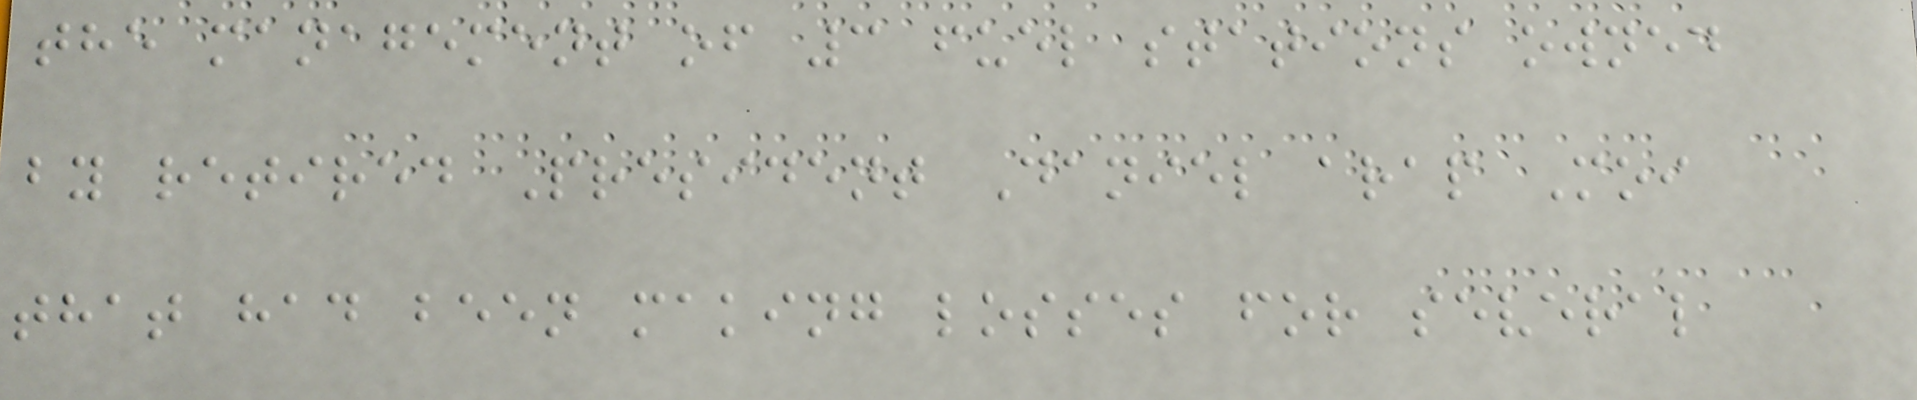the management of 3 fuel stations owned
by retired President Daniel arap Moi
that had been making losses for several
